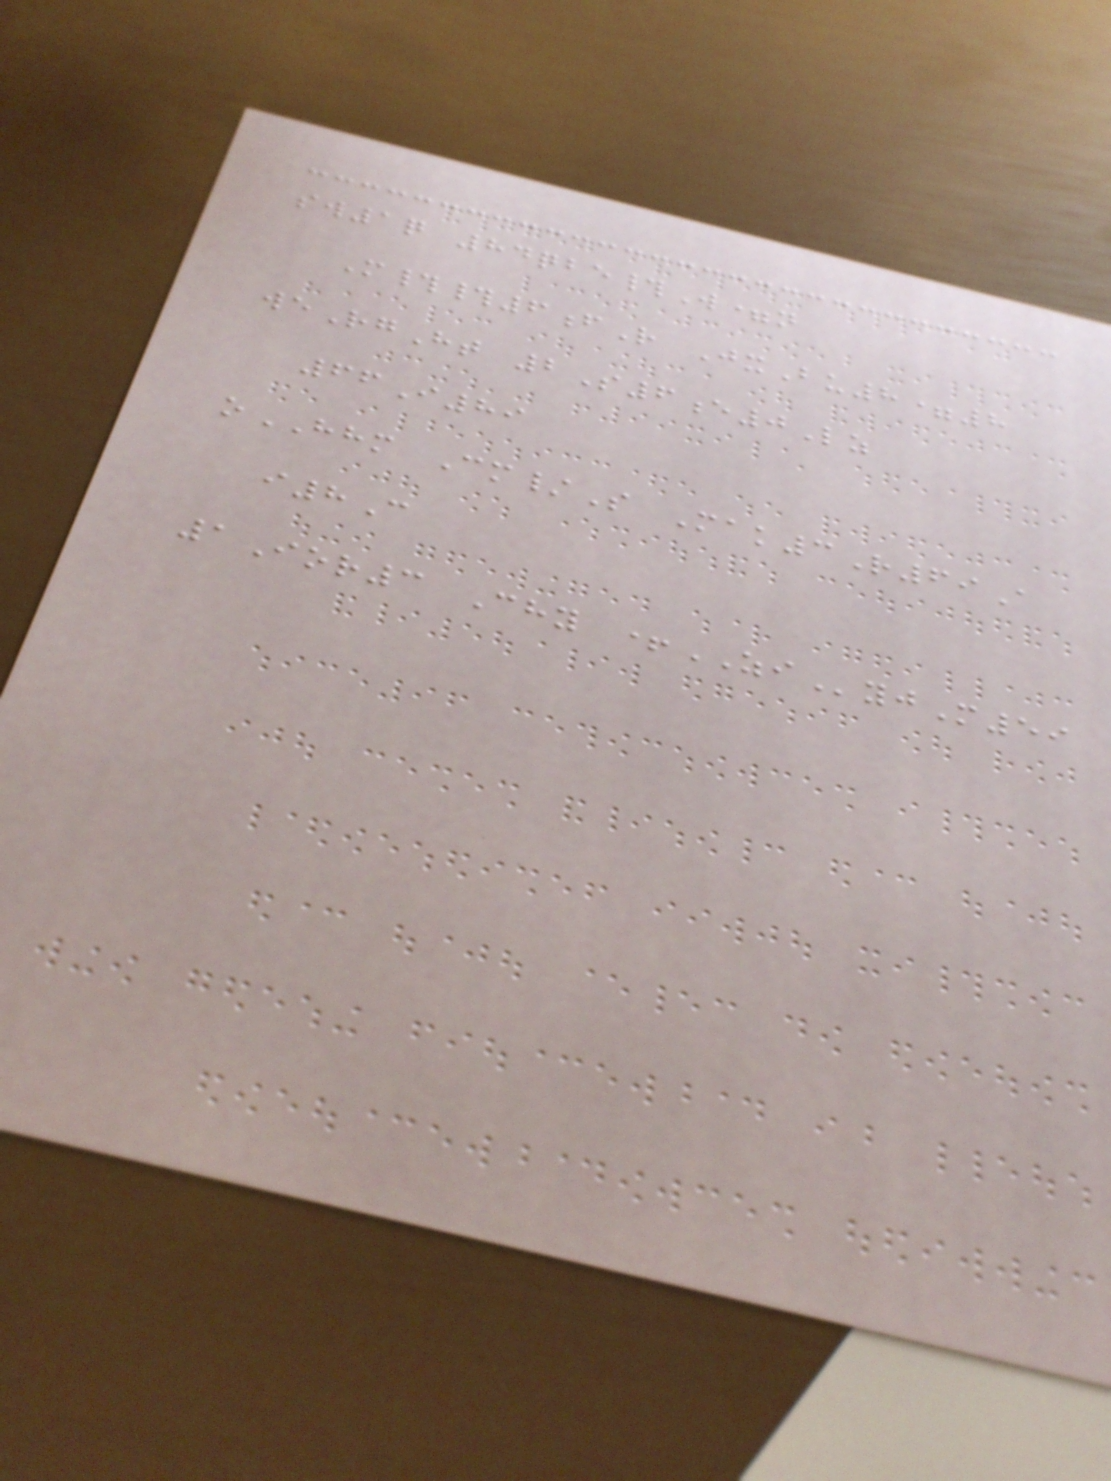sw1q 84qbe#W=n
M##6fR JxBu8=8
weRgHt 2S6e0Lz
66I89
oHHM Cm/S Mak3R69A
i8C
1Ior3 Chy +ZIyjM59
